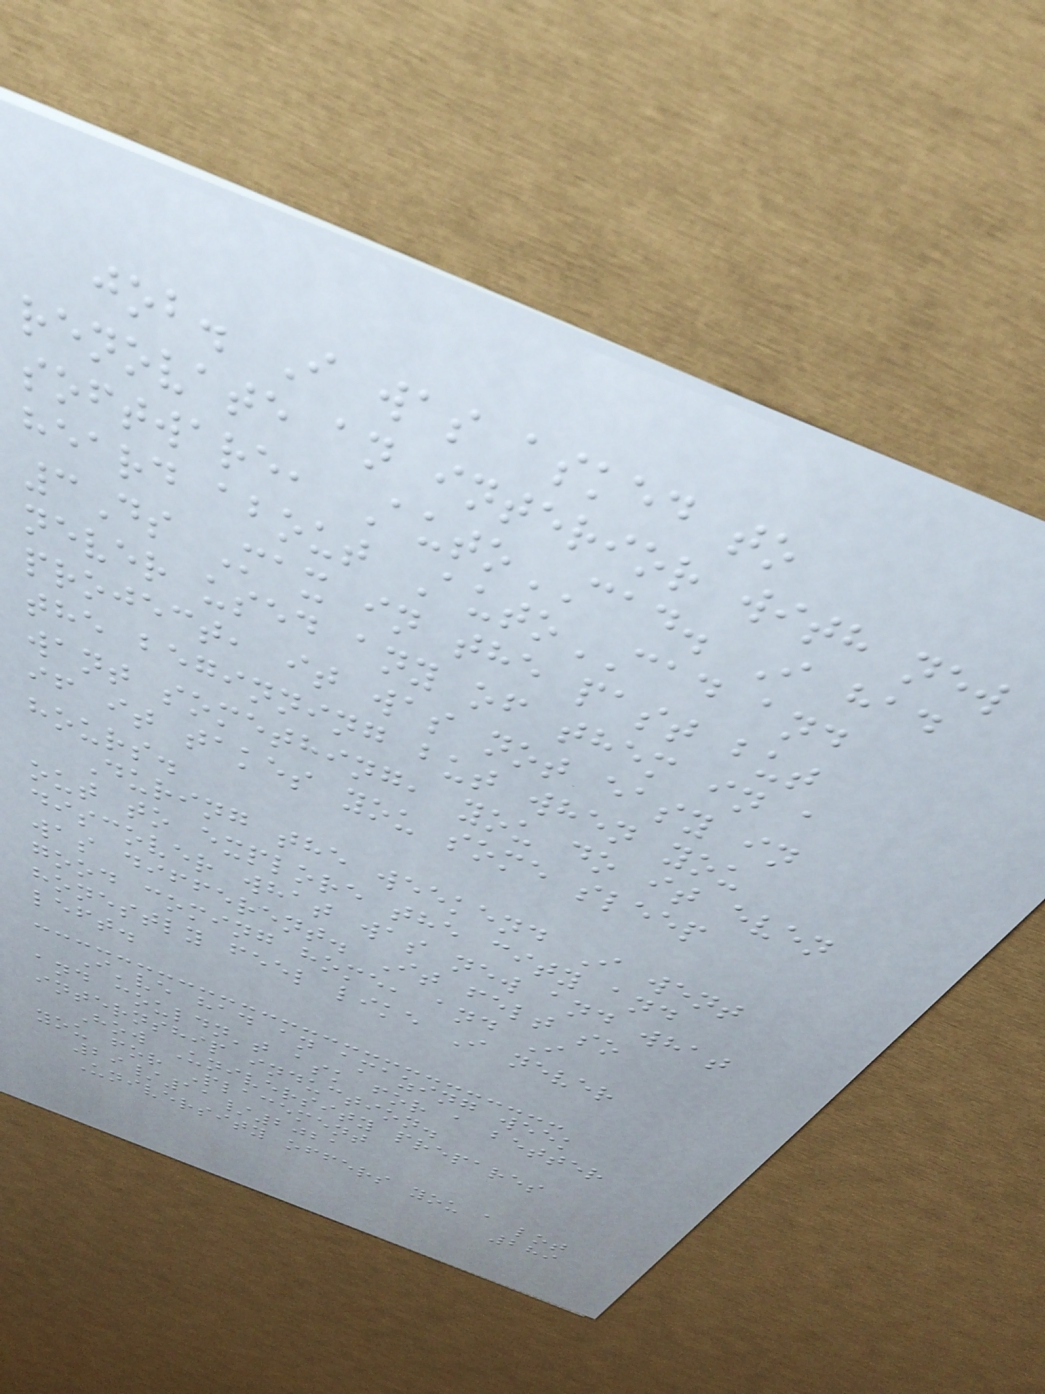job. I was asked to
renovate an interior with new
software, AutoCAD. I had
heard about AutoCAD and
3Ds Max in the past but
never used any of them in a
project, it was not easy in
the beginning but when you
want something, you do it even
if it takes you some sleep
hours.
During the weekend I went
out to explore the city and
discover what was new and what
was different. It felt so
good coming home, and I
honestly feel like I never
left.
I've had an amazing week
and couldn't ask for a better
internship induction.
How University prepares
you for Placement
29/11/2021
University offers you a lot
289
